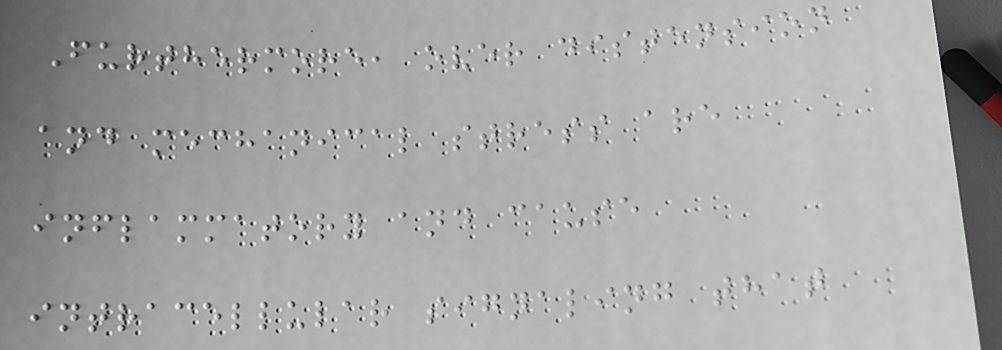Furthermore, over distension
and mechanical stress are
inflammatory and cause
intracellular signaling that
